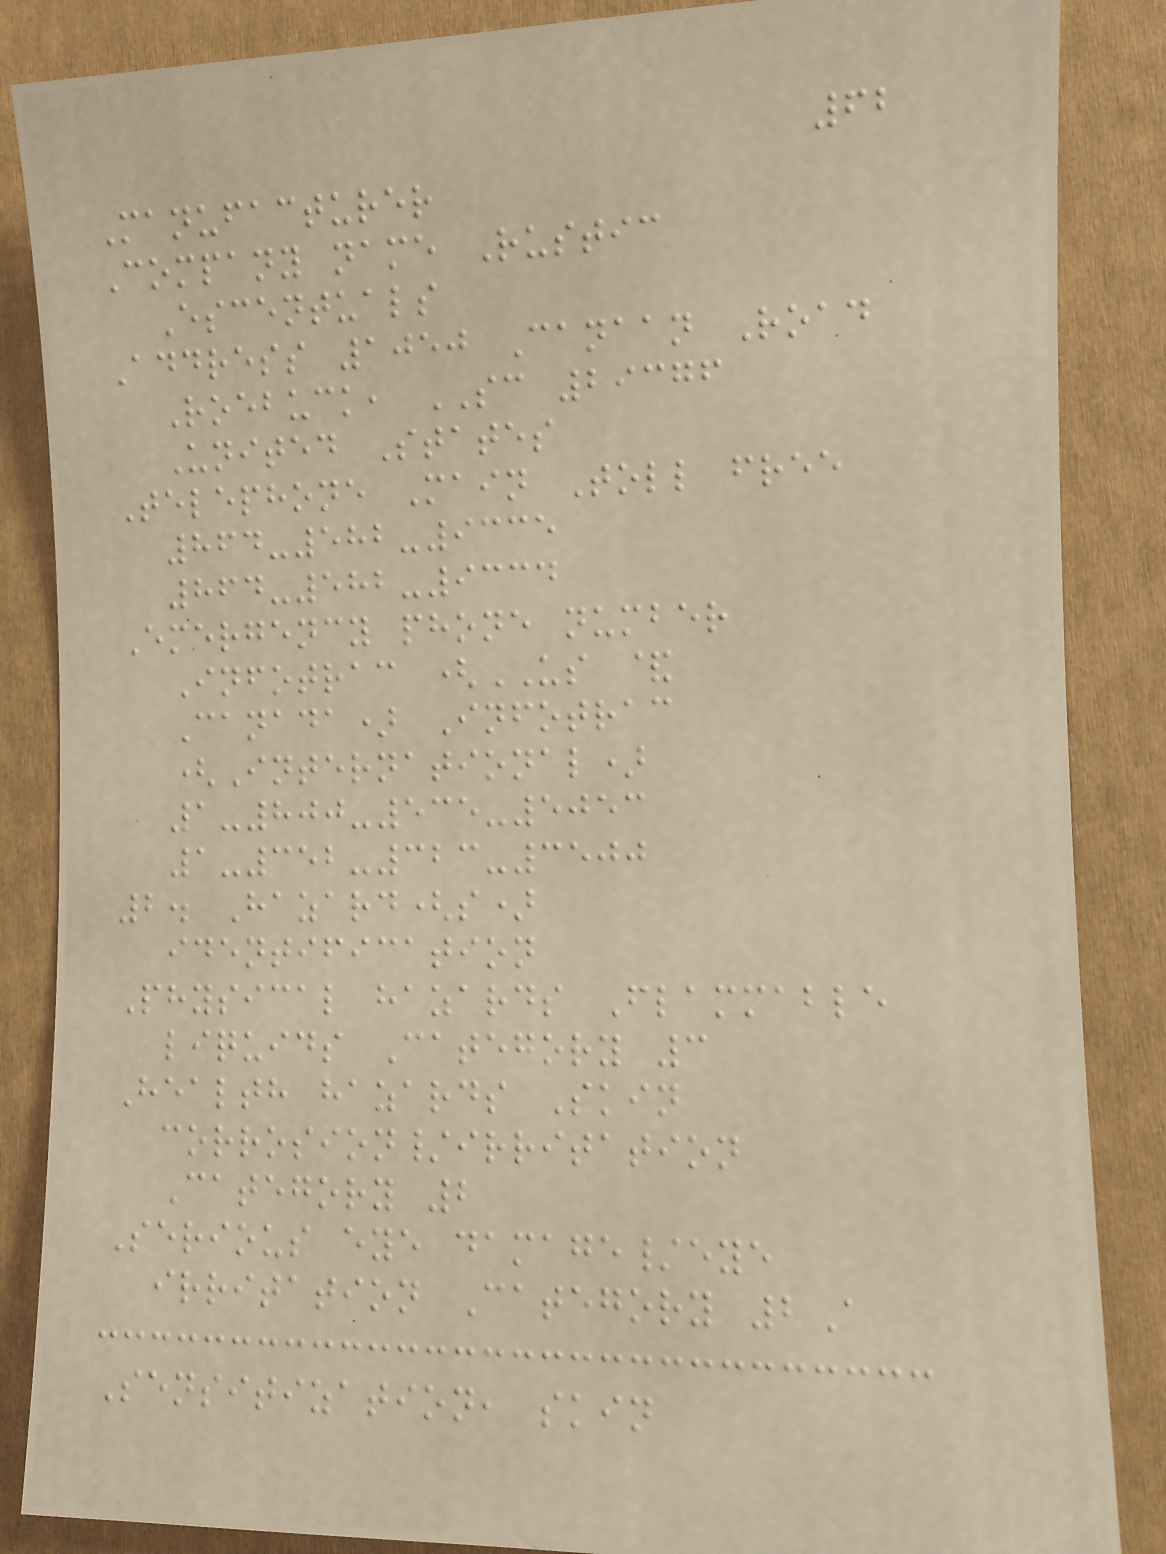62
Manufacturer
Company name Rustic
Escentuals
Address 1050 Canaan Road
Roebuck, SC 29376
United States
Telephone Main Toll free
864-582-9335
864-582-9334
Emergency phone number
Infotrac (US &
Canada) Infotrac
(International)
1-800-535-5053
1-352-323-3500
2. Hazard(s)
identification
Physical hazards Flammable
liquids Category 3
Health hazards Skin
corrosion/irritation
Category 2
Serious eye damage/eye
irritation Category 2A
Sensitization, skin
